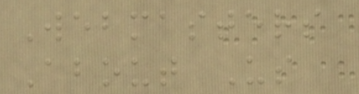Webmasters
About Us
